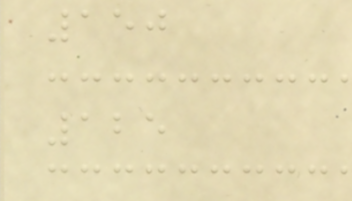150
125
